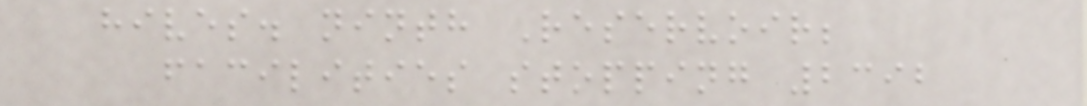hives. ninth Reservoir;
facilities stopping 2392
